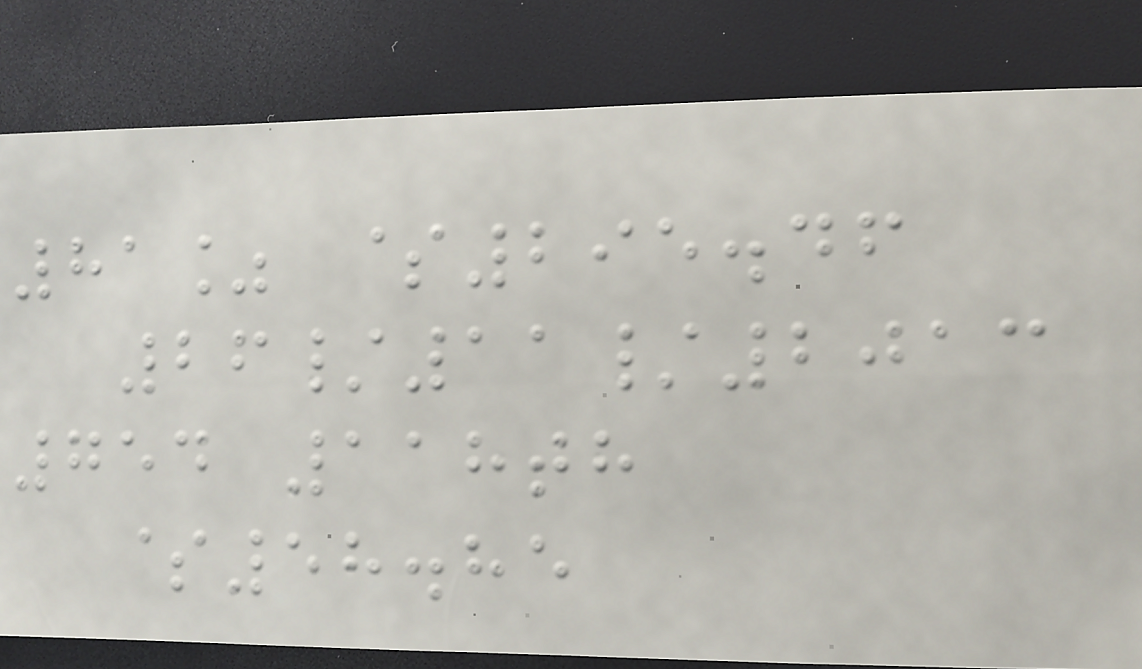81% $295.46
26/11/2013
754 118th
$58.85
